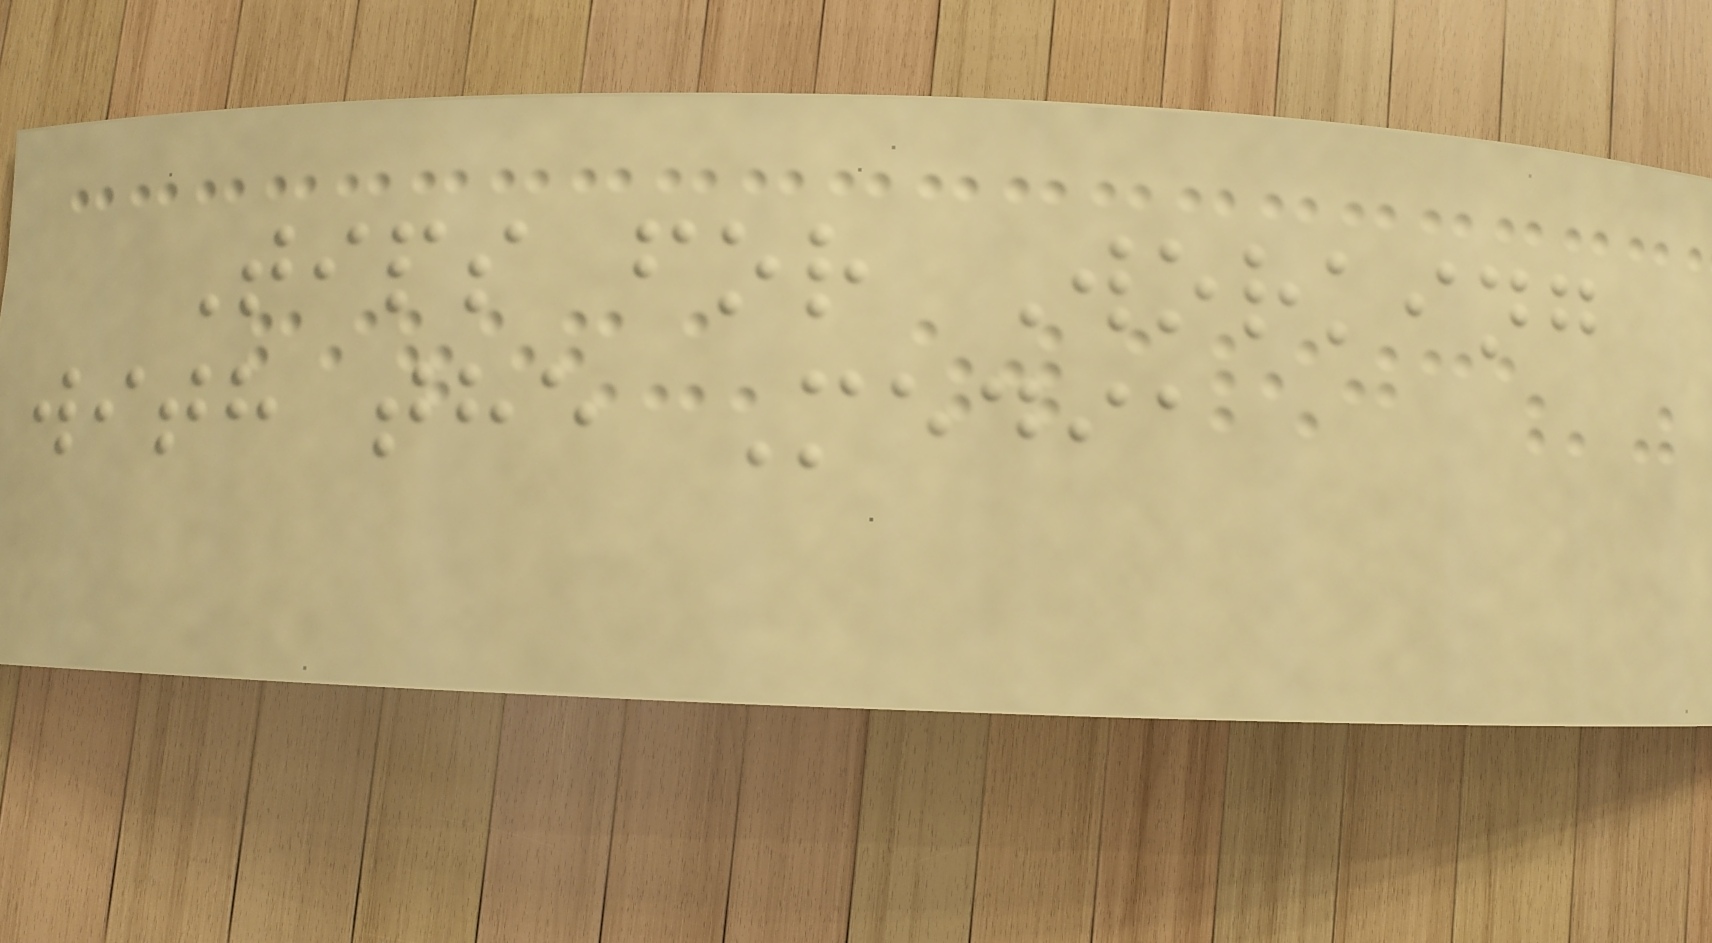Tips for Working
with the Media
